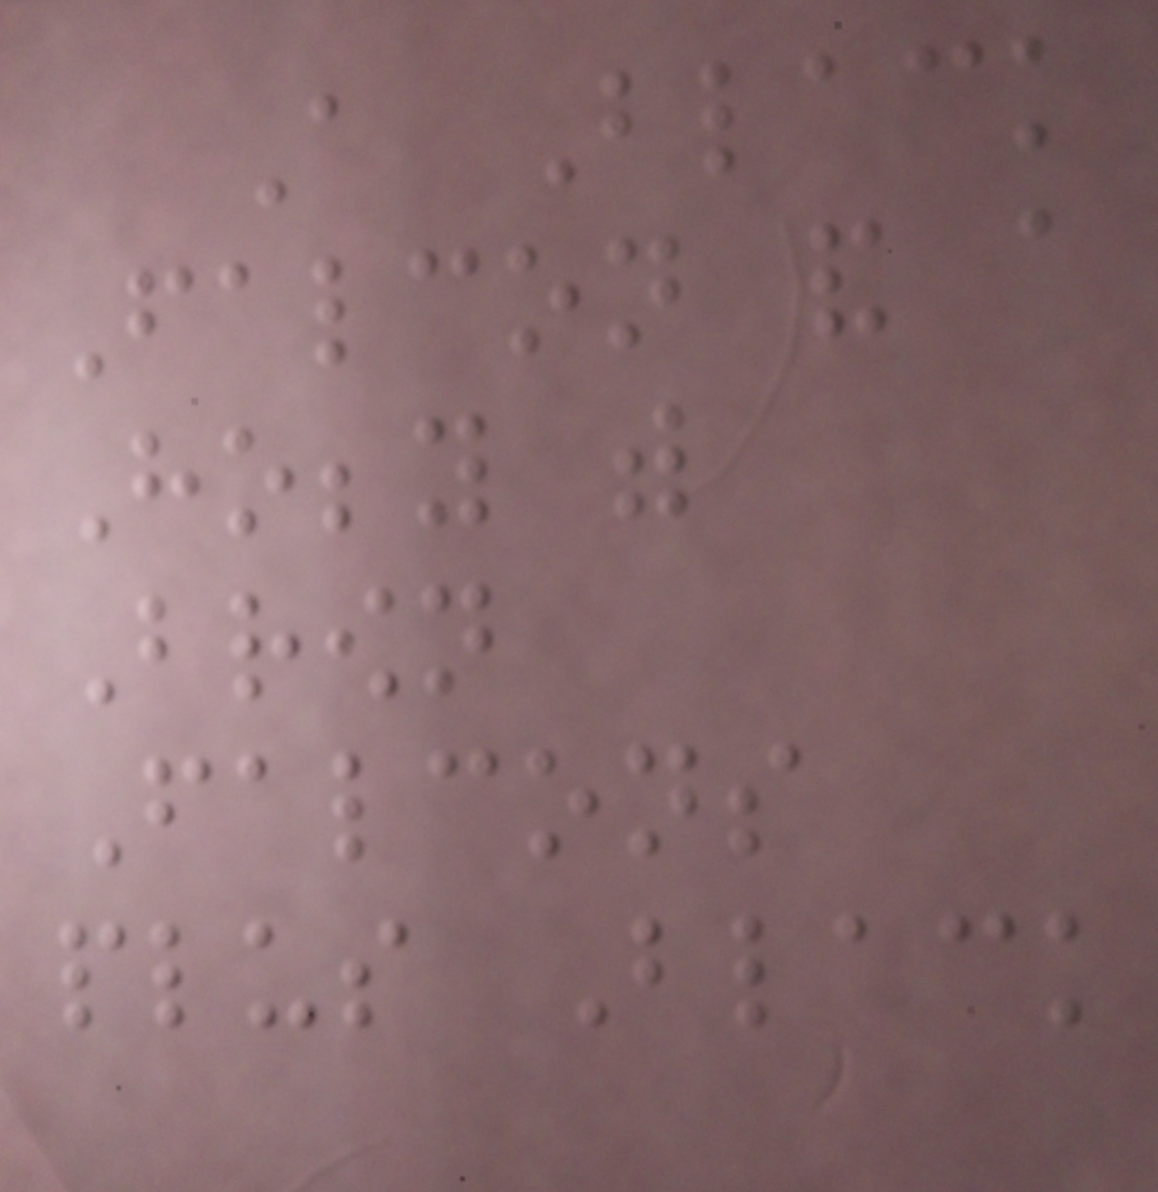A Black
Falcon and a
Hobby with
Brown
Falcons
plus Black
